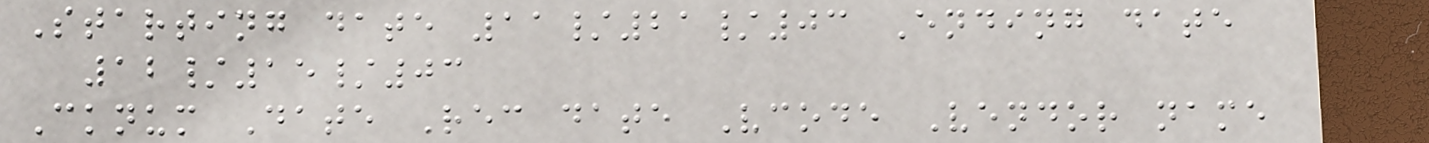Starting date 11/21/03 Ending date
12/15/03
Cknum Date Rec date Vcode Vendor name
